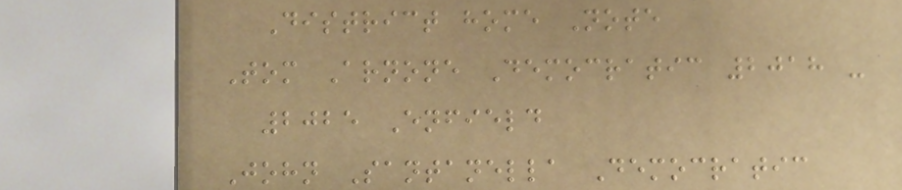District home Note
Tom Arnone Democratic 2018 -
2025 Enfield
John Santanella Democratic
